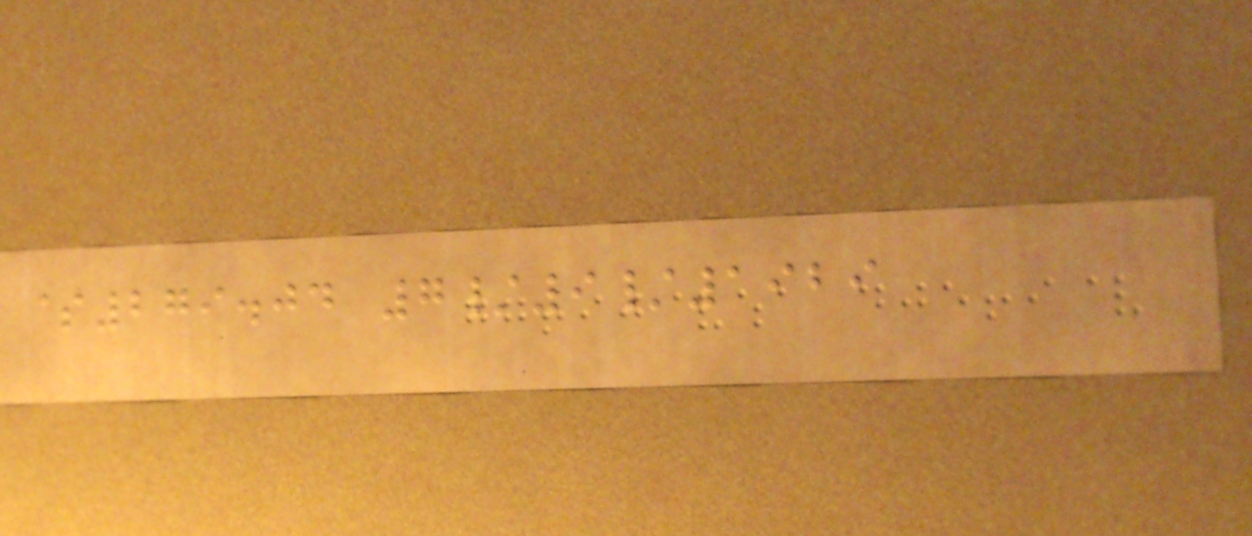$279.04 7/9/1929
